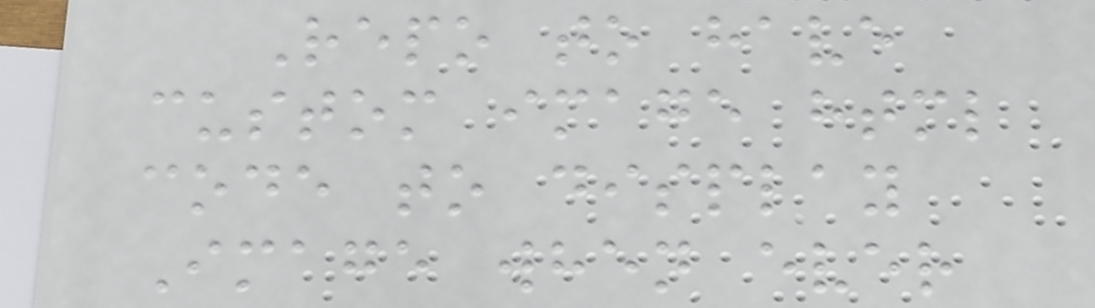Repo to have
custom image html
code to display
Image when ever
